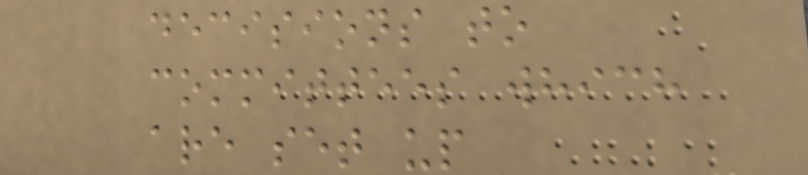decisions to
committees which
are set up
